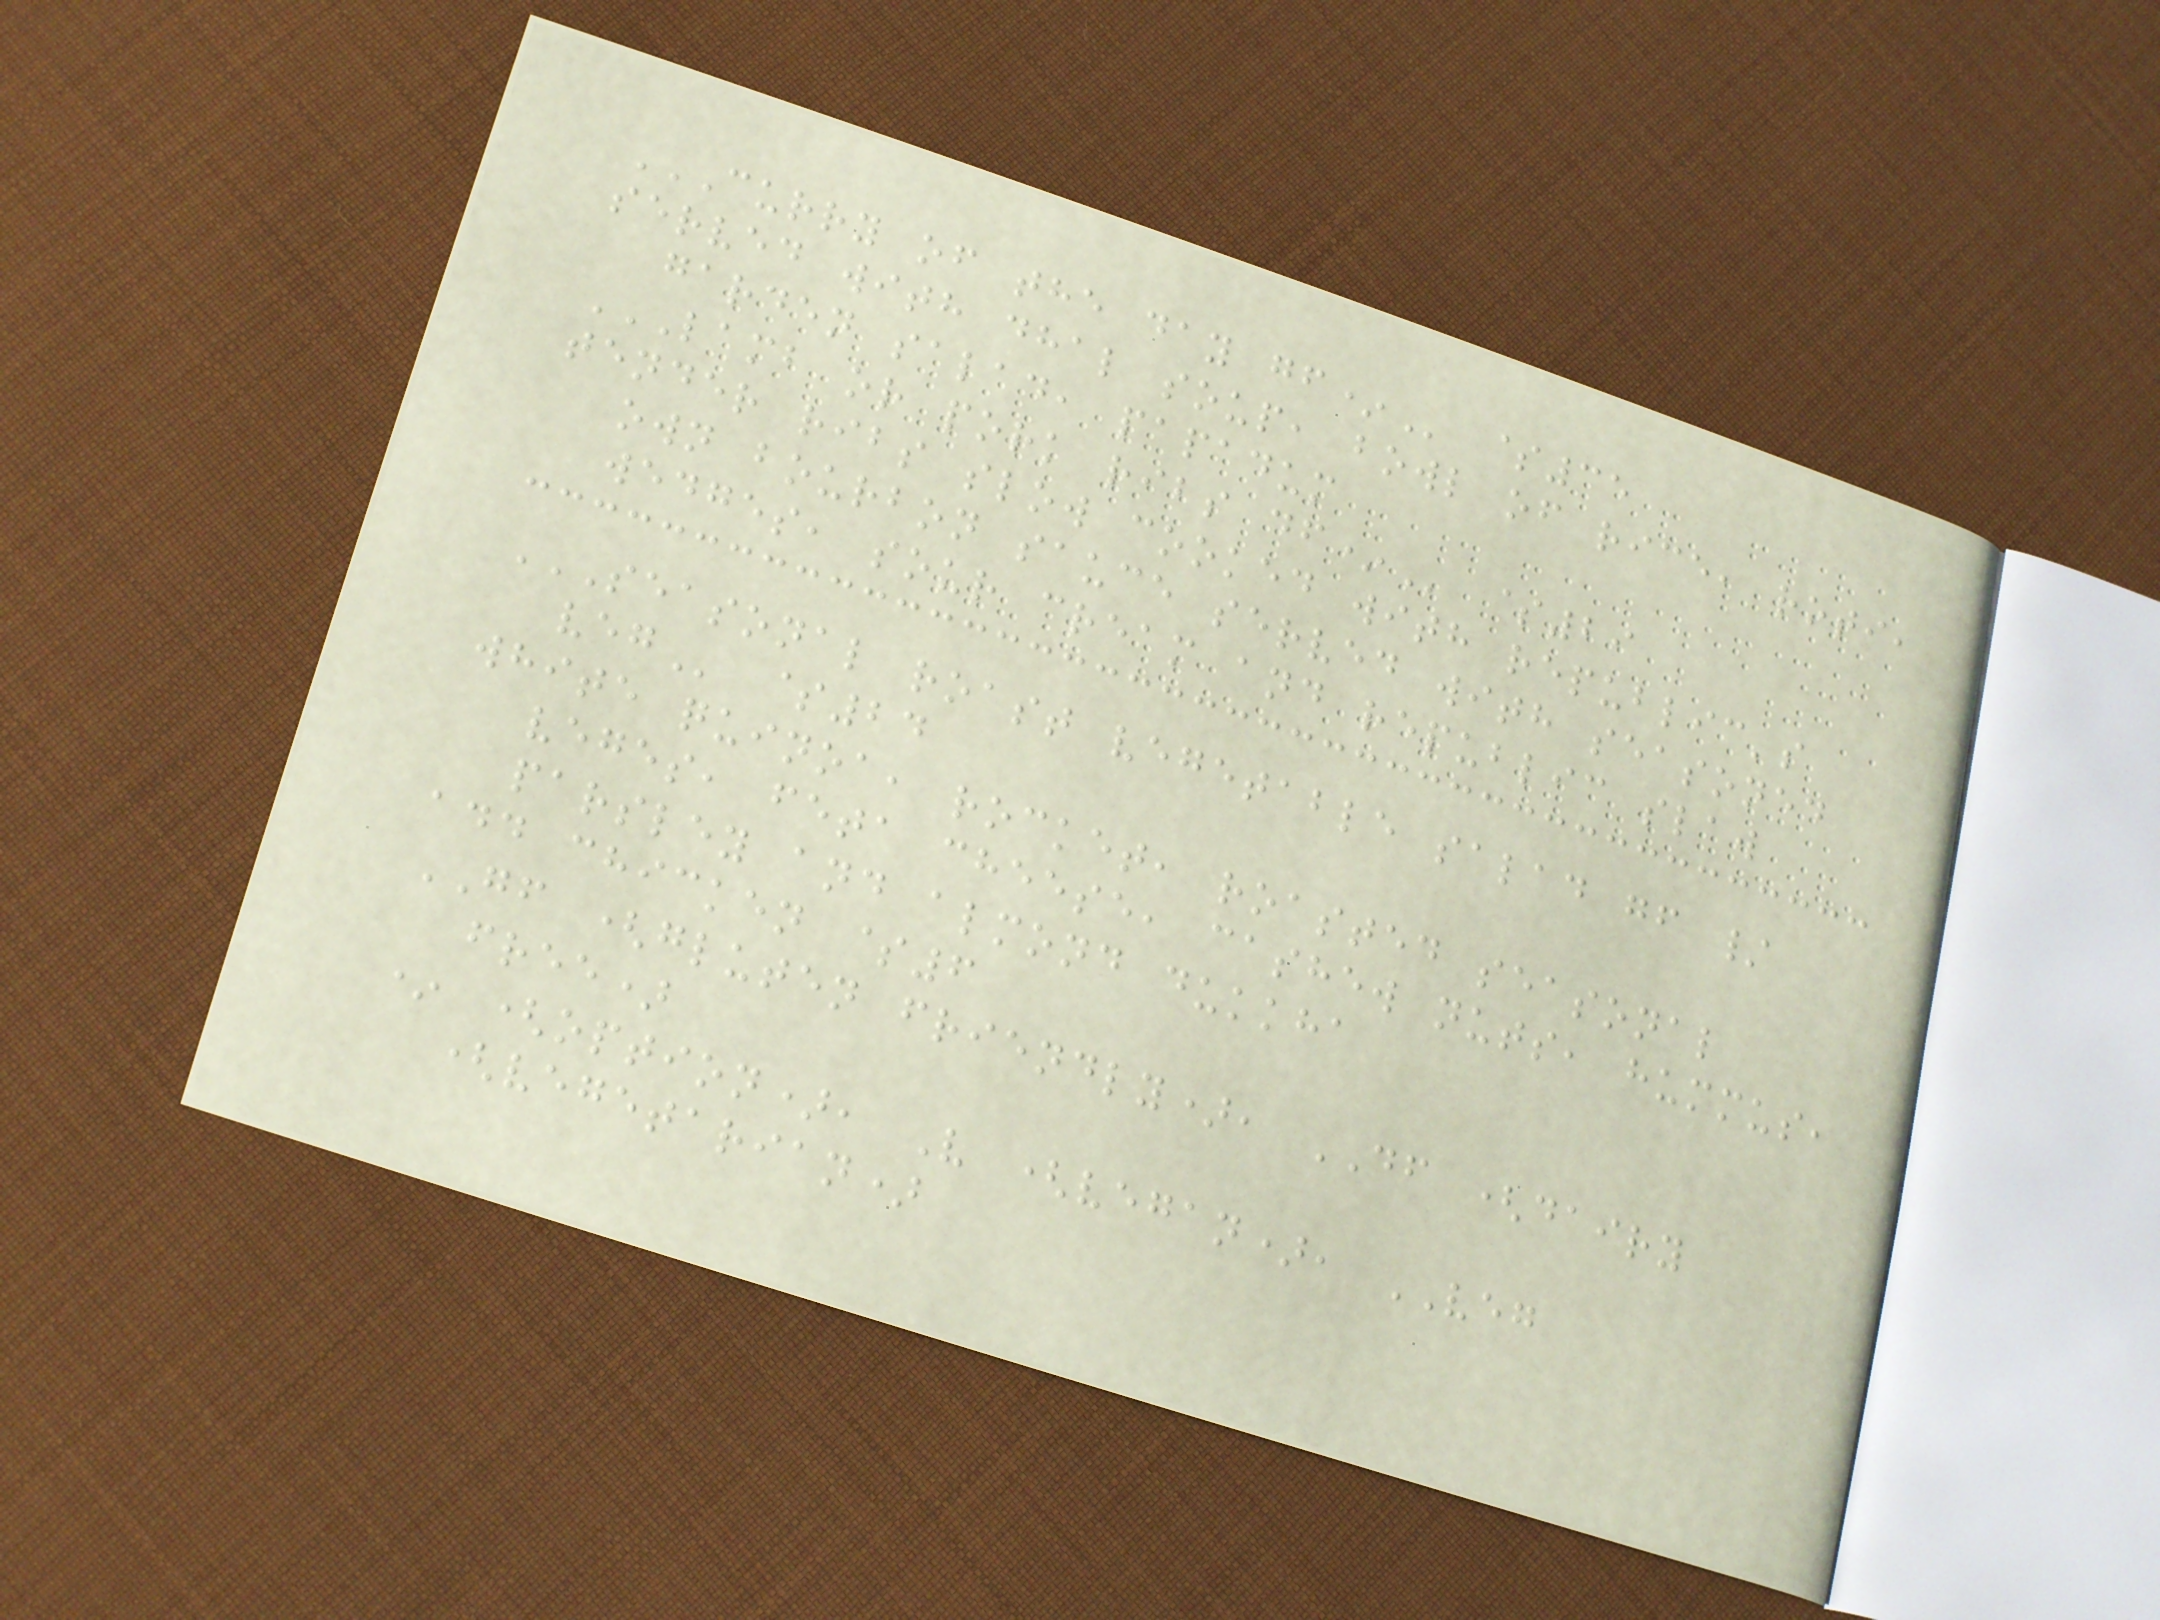CURRY OF THE DAY GF* $35
served with dhal soup, bowl of rice, roti,
garden salad, papadum
LAMB OR PORK RIBS DF* $29
tender ribs slow cooked with republic's
own bourbon sauce served with seasoned
wedges, sour cream and republic slaw
SEASONAL ROAST VEGETABLE SALAD GF /
VEG $24
white quinoa, rocket, roasted seasonal
veges, feta cheese, cashew nuts, hummus,
parsley and almond dukkha
add chicken $6
GF (gluten friendly), DF (dairy
free)
* (option), V (vegan), VEG
(vegetarian)
